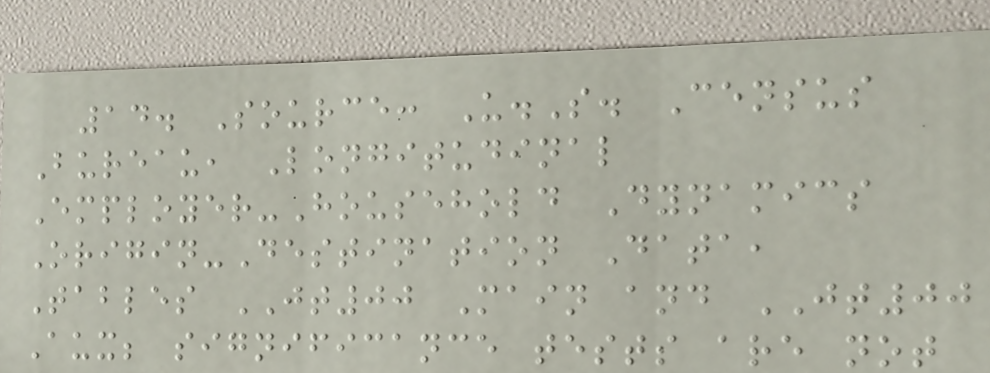14. Source: U.S. Census
Bureau, Longitudinal
Employer-Household Dynamics
Origin-Destination Data,
Tables JT00 Main and JT00
Aux; significance tests are not
